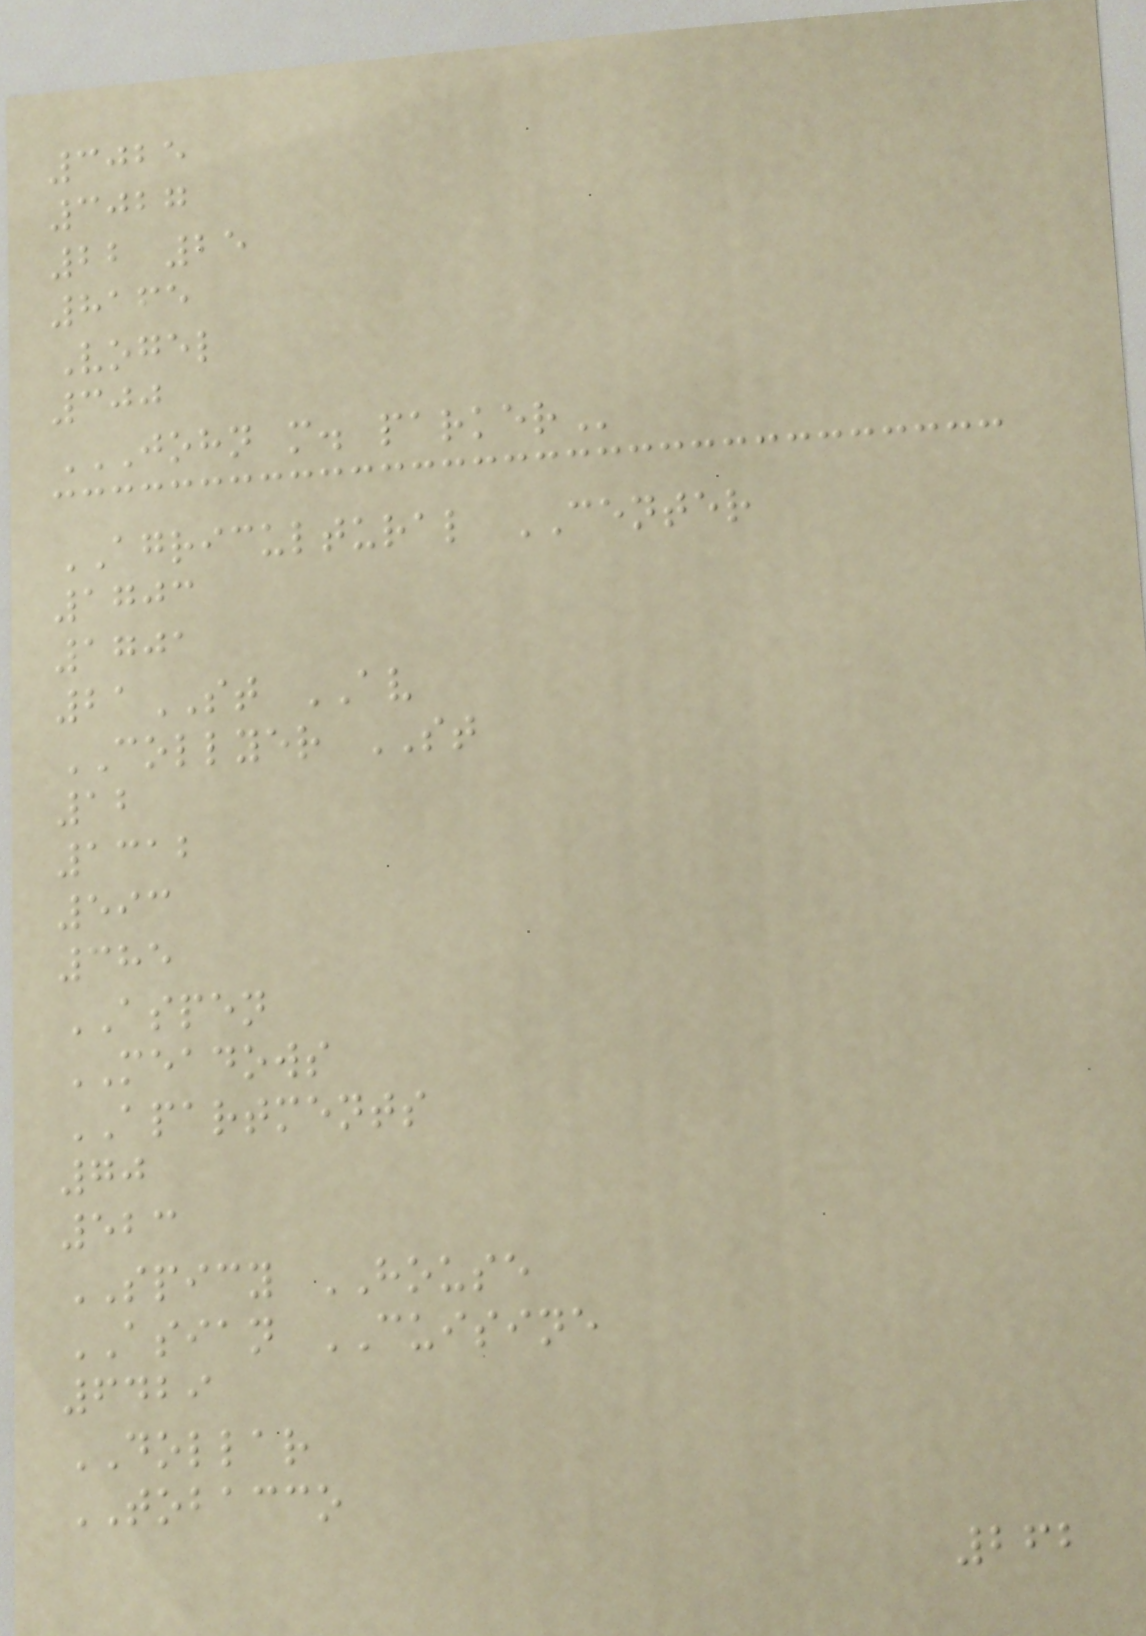3025
3027
22 25
8165
Vogel
300
JOHN M. PARKER
AGRICULTURAL CENTER
1703
1701
21ST AV
COLLYER ST
12
1312
593
385
ASPEN
MEADOWS
APARTMENTS
70
523
SPICY HOUSE
ASIAN CUISINE
6429
DOLLAR
TOBACCO
262
